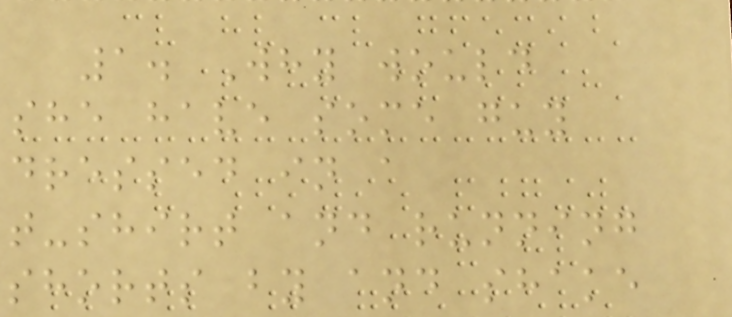1. Why would
she have some guy
dressed in a
t-shirt and running
shorts by and shake
